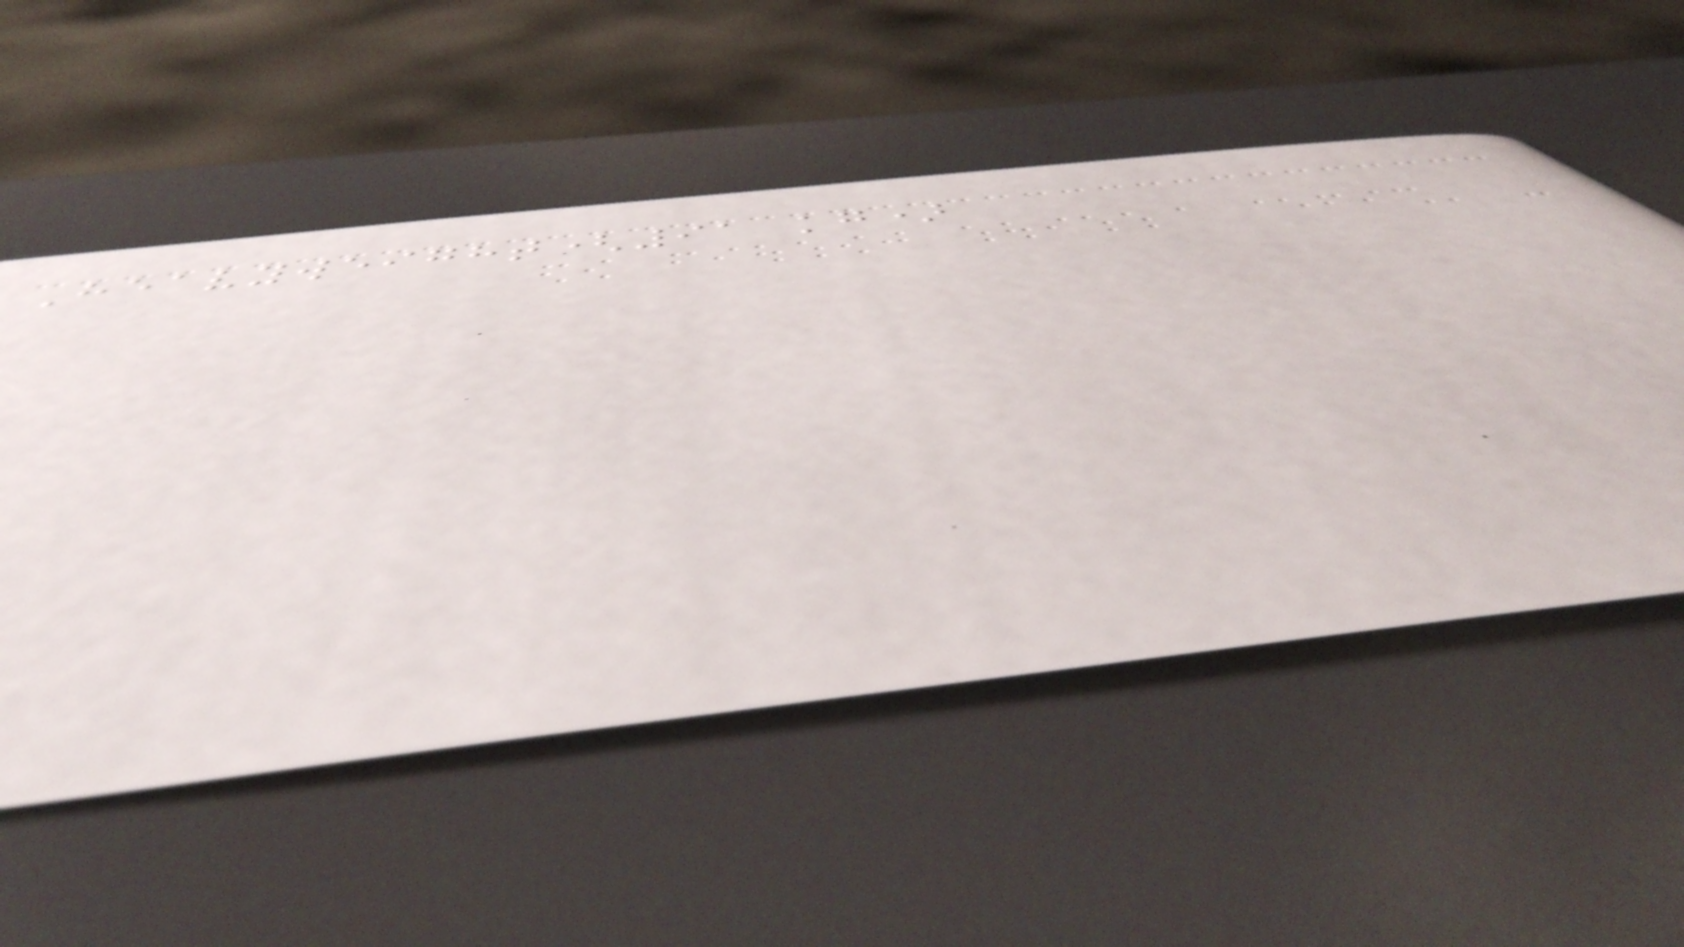Heavyweight(91 kg)
